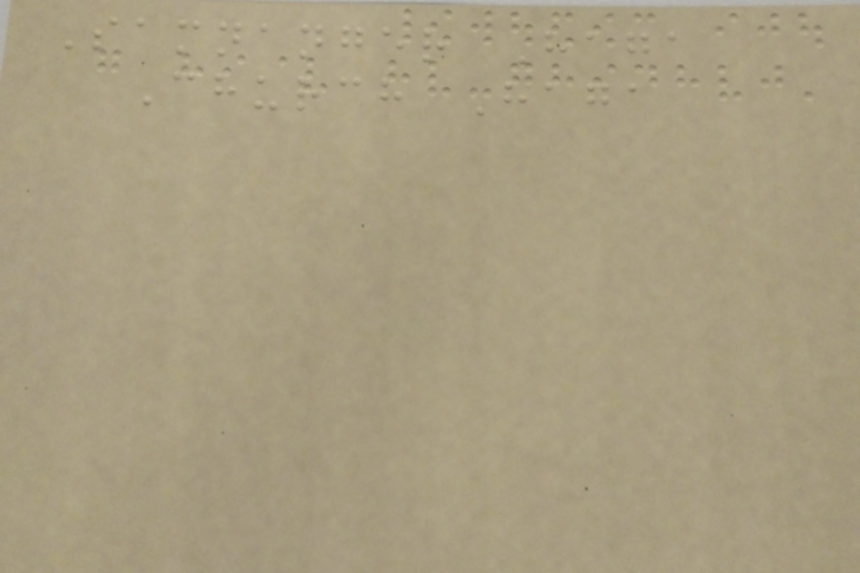Samnanger Haga
Church Haga
